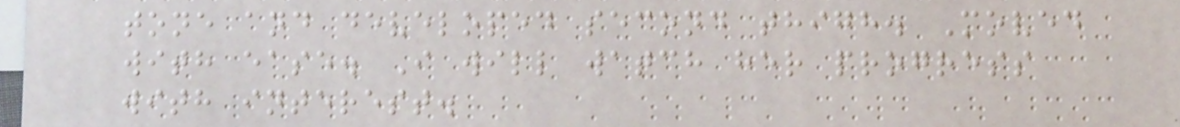tone and developed second thigh. Moved
with ease. I will watch her progress
with interest.
